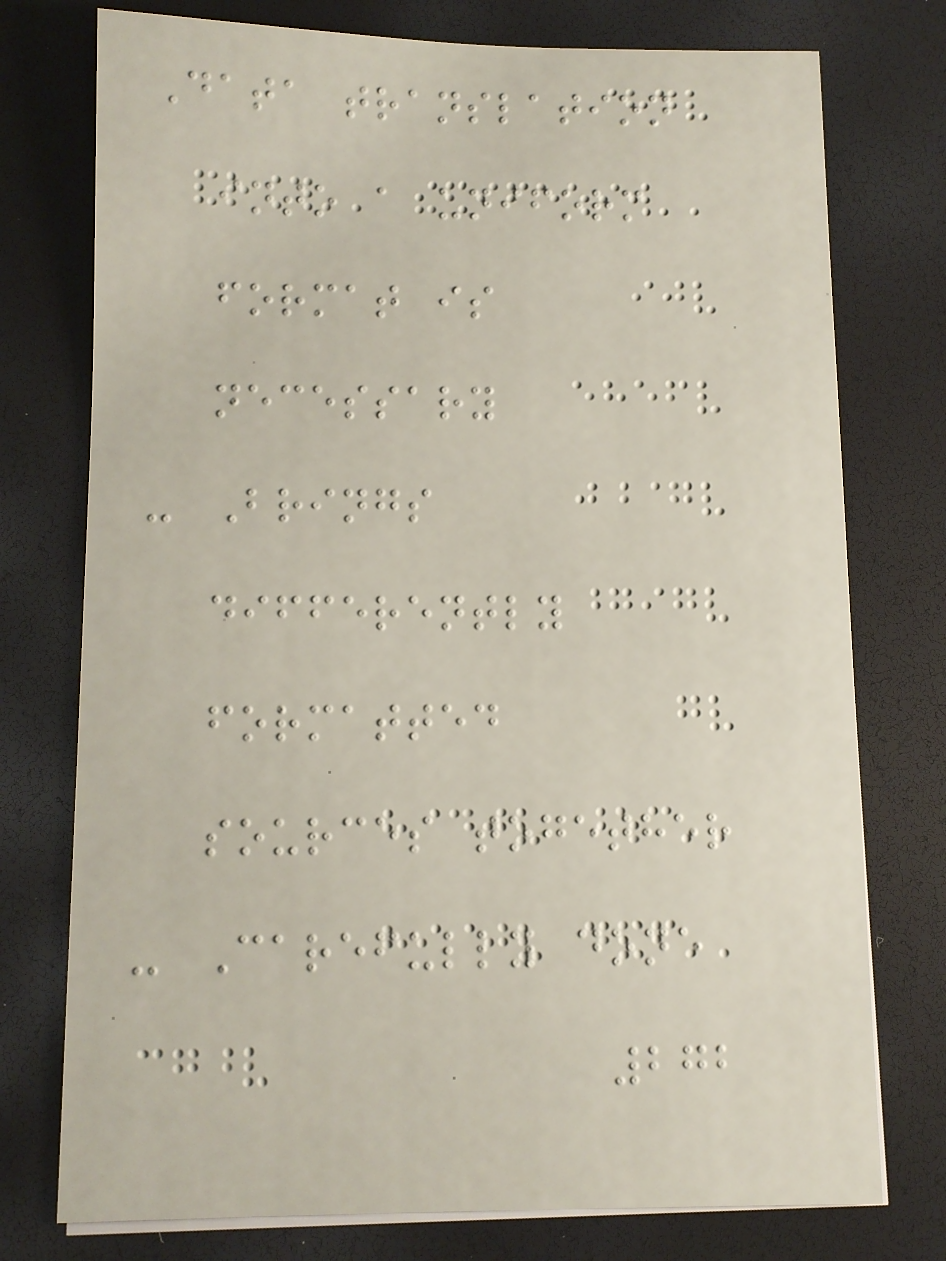Data translation
into a uniform
format is
necessary
- Brings
differently
formatted
sources together
- Carefully done
272
